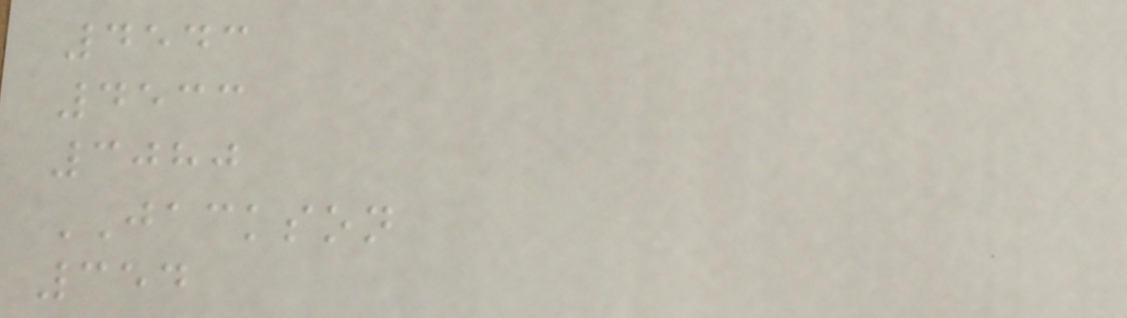4543
4533
3080
JACKSON
354
